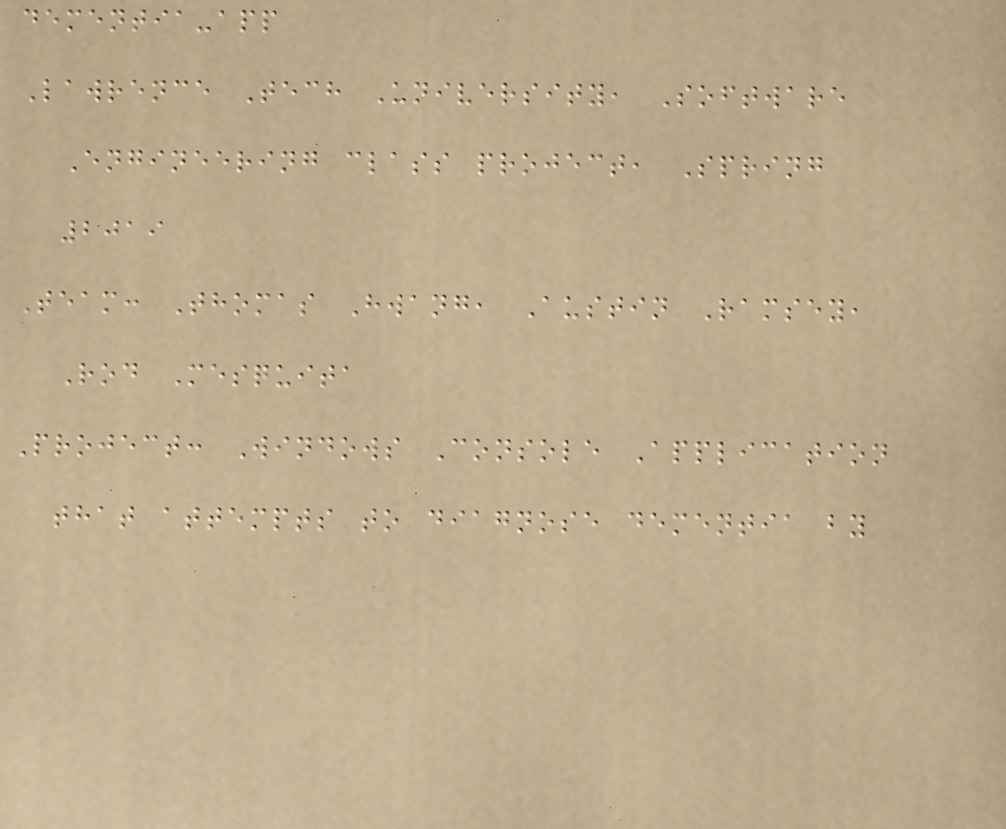dementia-app
Lawrence Tech University, Software
Engineering class project, Spring
2019
Team: Thomas Hwang, Austin Ramsey,
Rod Mesquita
Project: Windows Console Application
that attempts to diagnose dementia by
